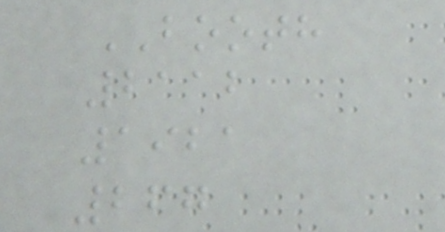BOOTH
2112
1921
267
